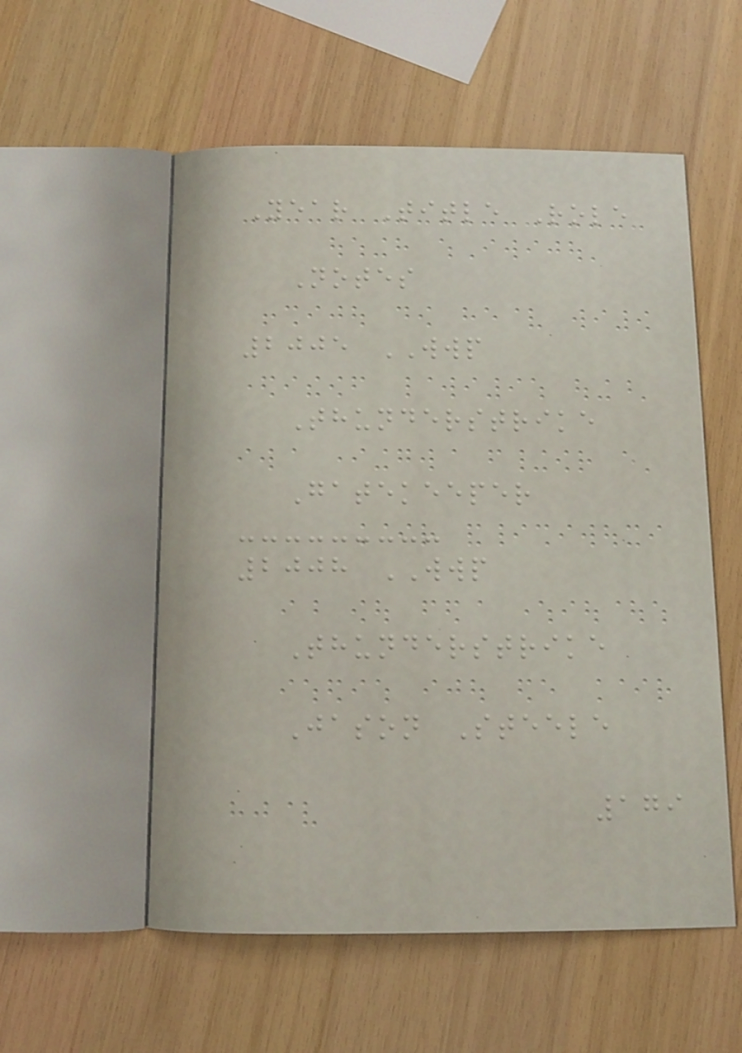Year Title Role
Notes
2005 WWP
Thunderstrike
Gatekeeper
2008 WWP
Thunderstrike
Jason Steele
179
